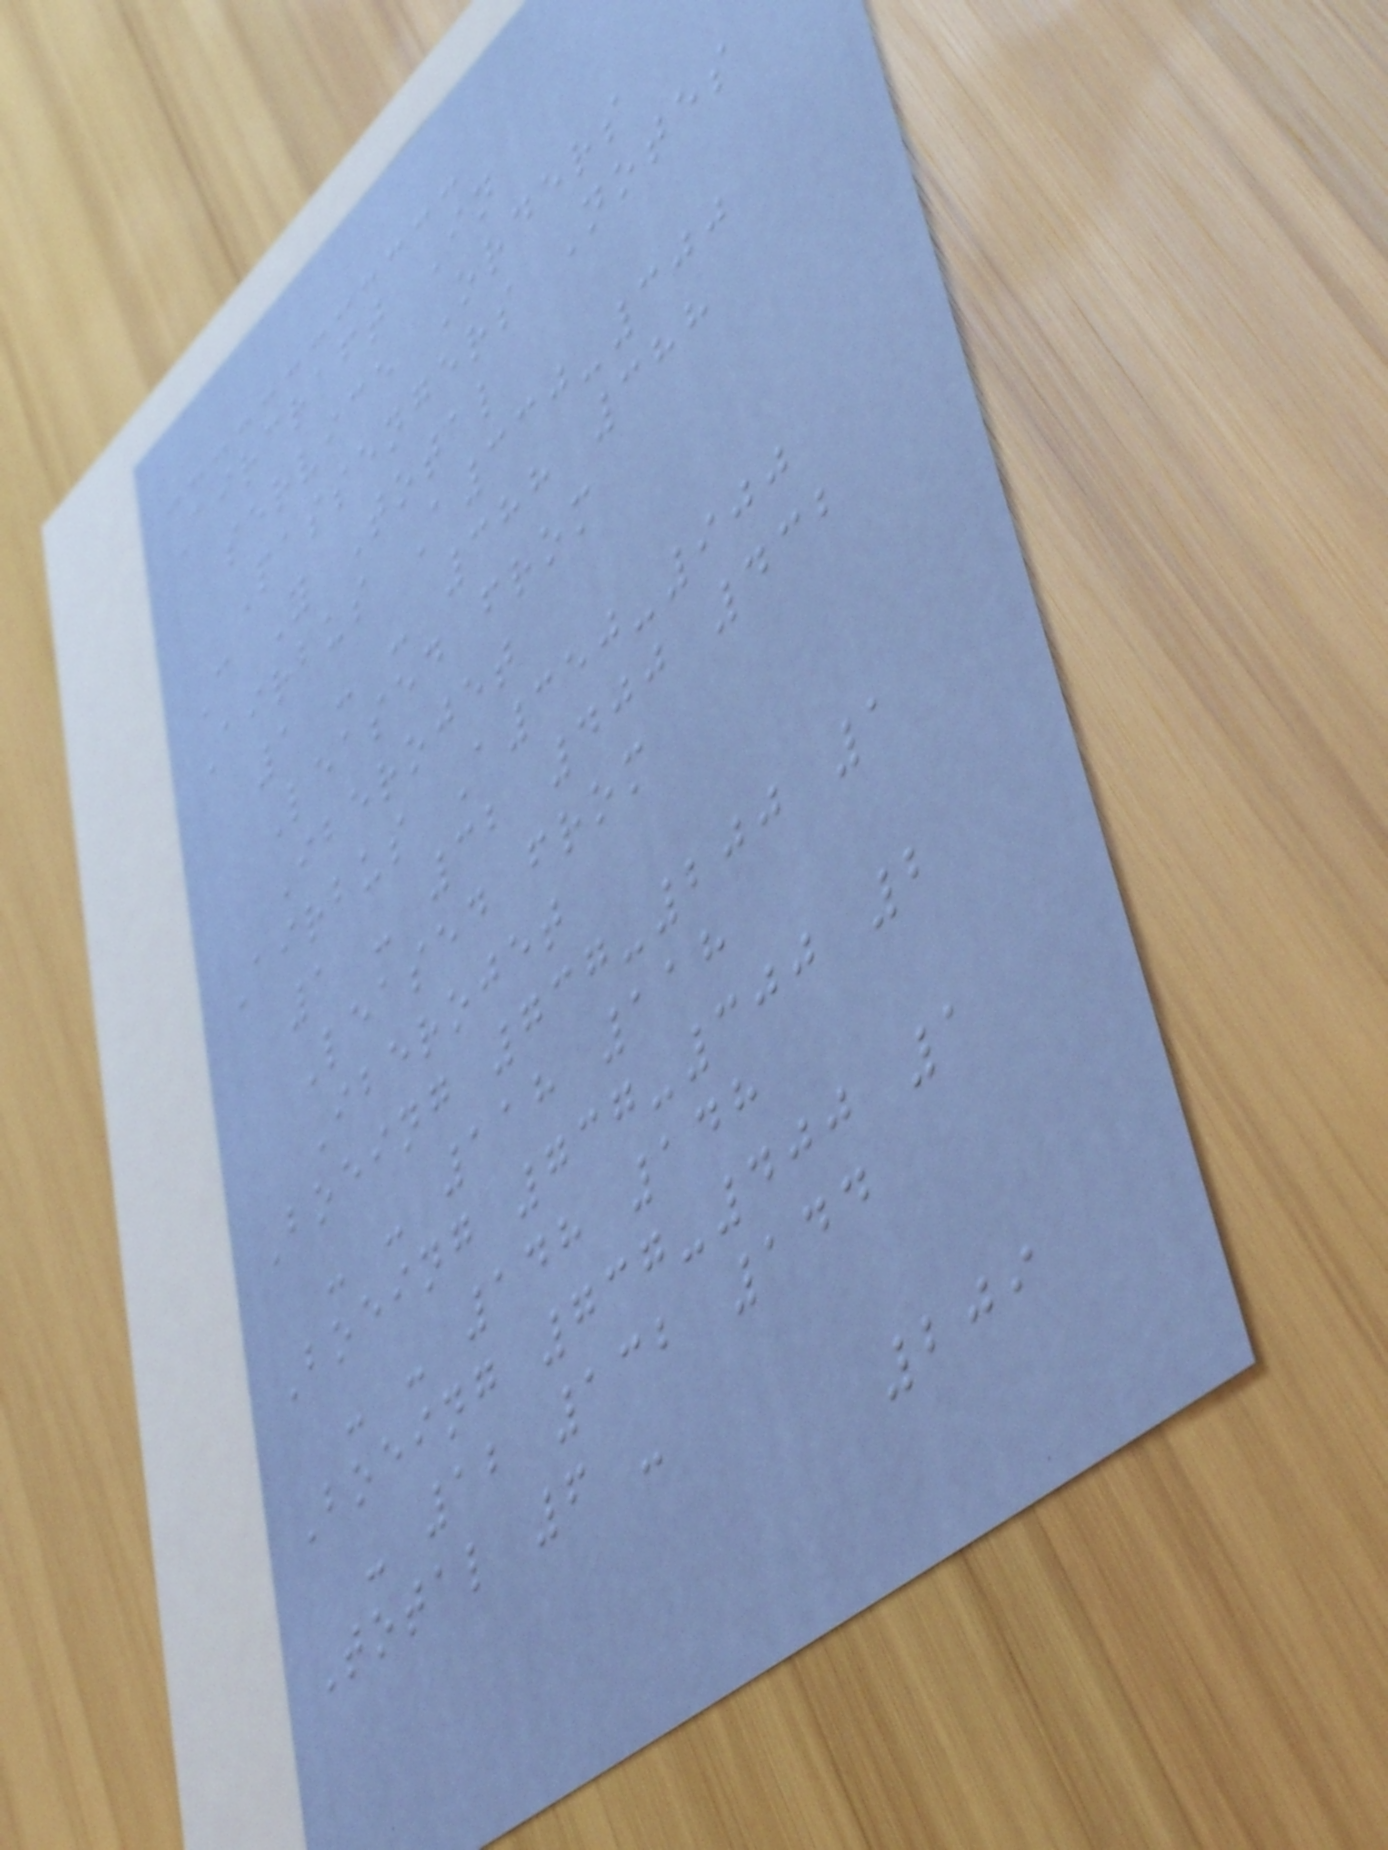Aircraft In
service Orders
Passengers Notes
C Y Total
Airbus A330-300
1 - - 388 388
Leased from
Iberojet
Airbus A350-900
1 - 32 400 432
Leased from
Iberojet
Boeing 737-200 1
- - 118 118
Boeing 737-300 2
- - 148 148
Boeing 737-400 1
- 12 132 144
Total 6 -
209
